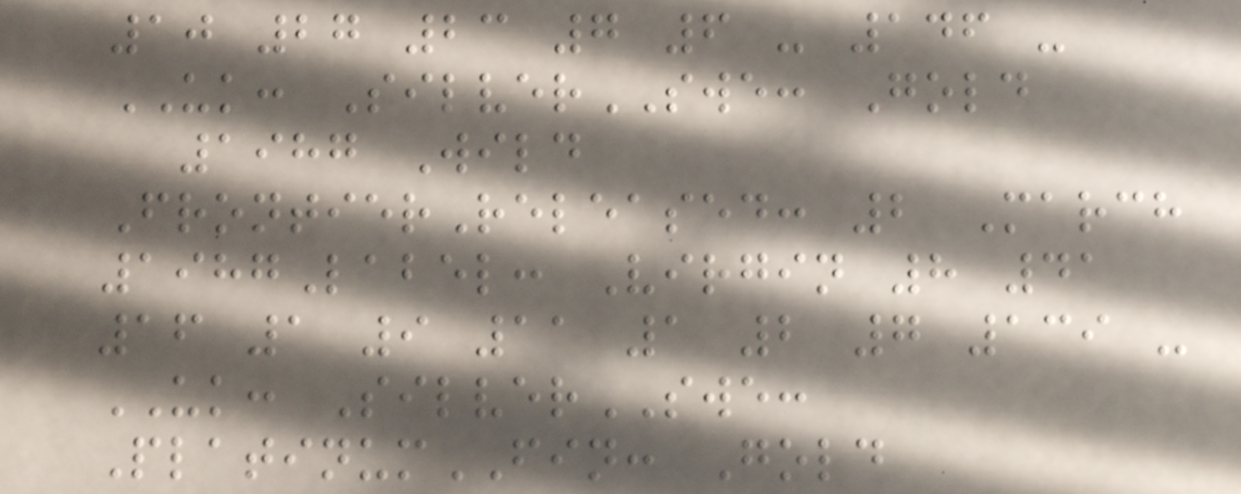10 27 23 7 6 - 146 -
UK: SilverSWE: Gold
1987 Wild
FrontierReleased: 2 March
1987Label: Virgin 8 41
16 1 9 11 1 2 7 139 -
UK: SilverSWE:
PlatinumFIN: Gold
